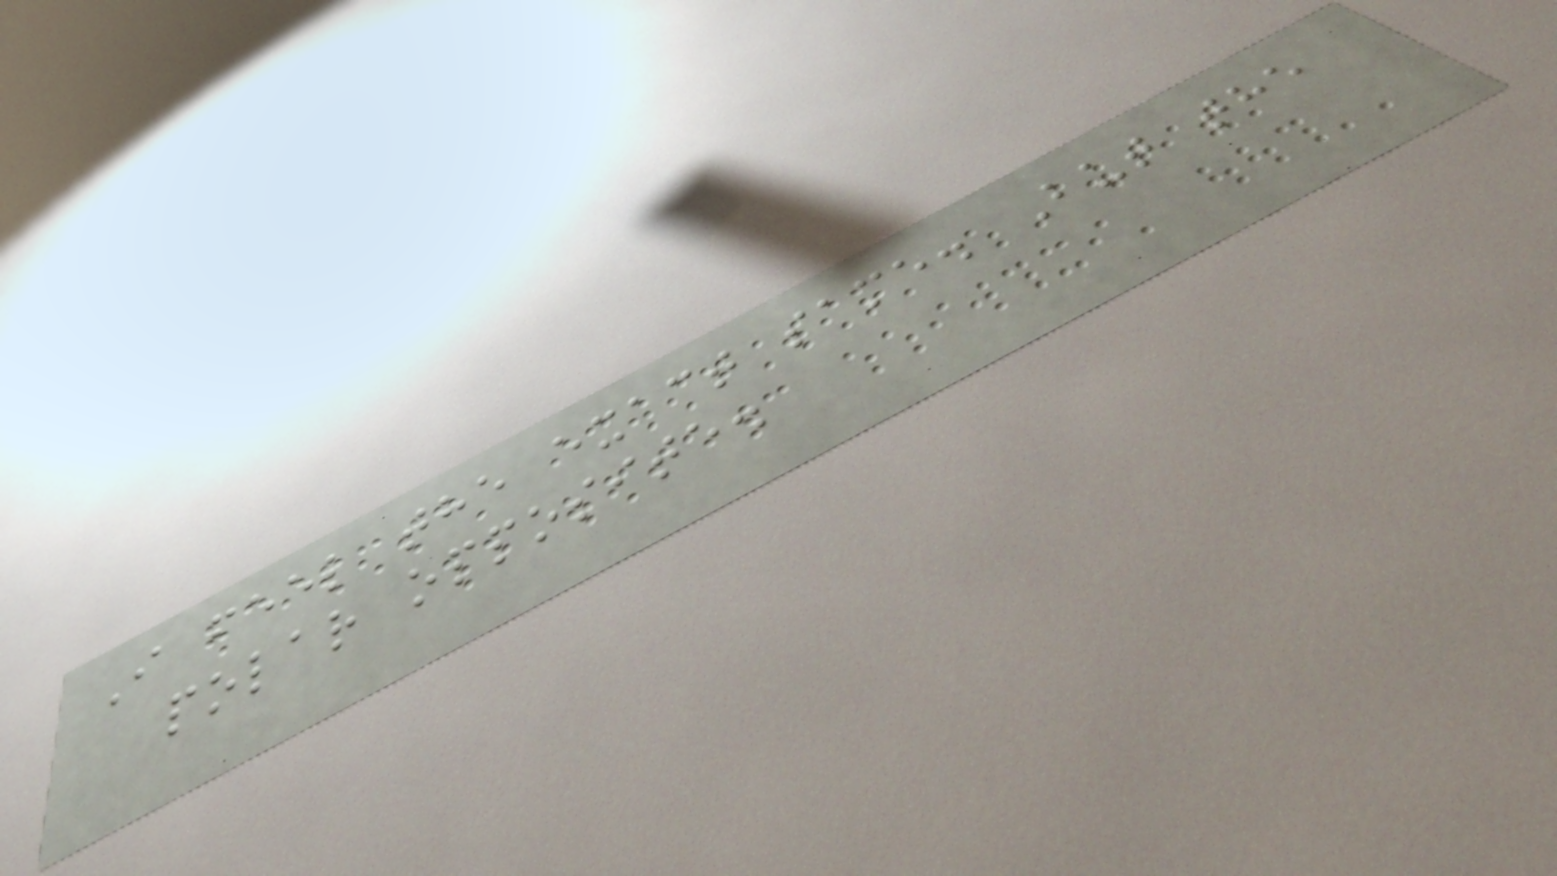I feel the exact same. But the
polar opposite.
